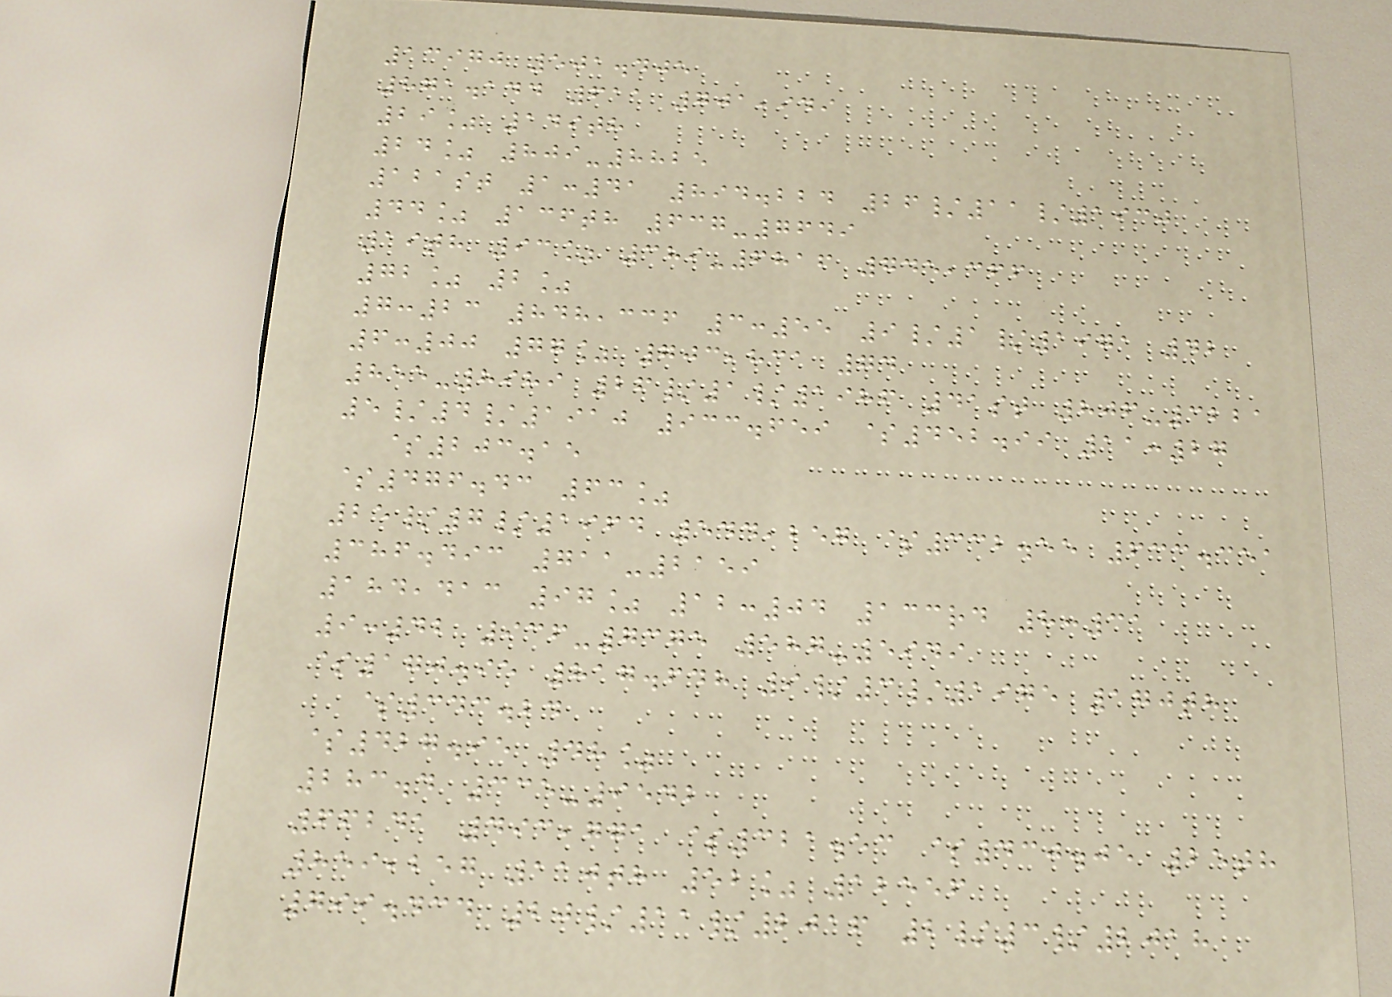13970 501.405
871.144 611 701,949
29% 149th
24% 809-8825
121st 1:41 894.224 26/11/1930
44% 136th 637-7649
19th 93% 389-6816 745,366
72% 2%
7:23 848,336 3:55 9/1/1971 42
6:00 77% 703,831 74
855-8989 26/1/1986 41st 806-3221
5/4/1910 933.659 $452.99 11:27
$203.15
$476.43 63%
25/7/1964 544,257 $332.55 633.351
386.493 711-2159
184,413 97% 12:04 133rd 8:31
9:42 936-7375 587-5949
$170.95 817.648 9/3/1975 170th
$343.24
$427.95 48%
283.4 335-9542
66241 493,771 $321.53 $430.05 25th
859,257 110th 52% 12556
799.434 20/11/2016 2/3/2018
